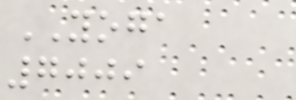YOGA
7009
